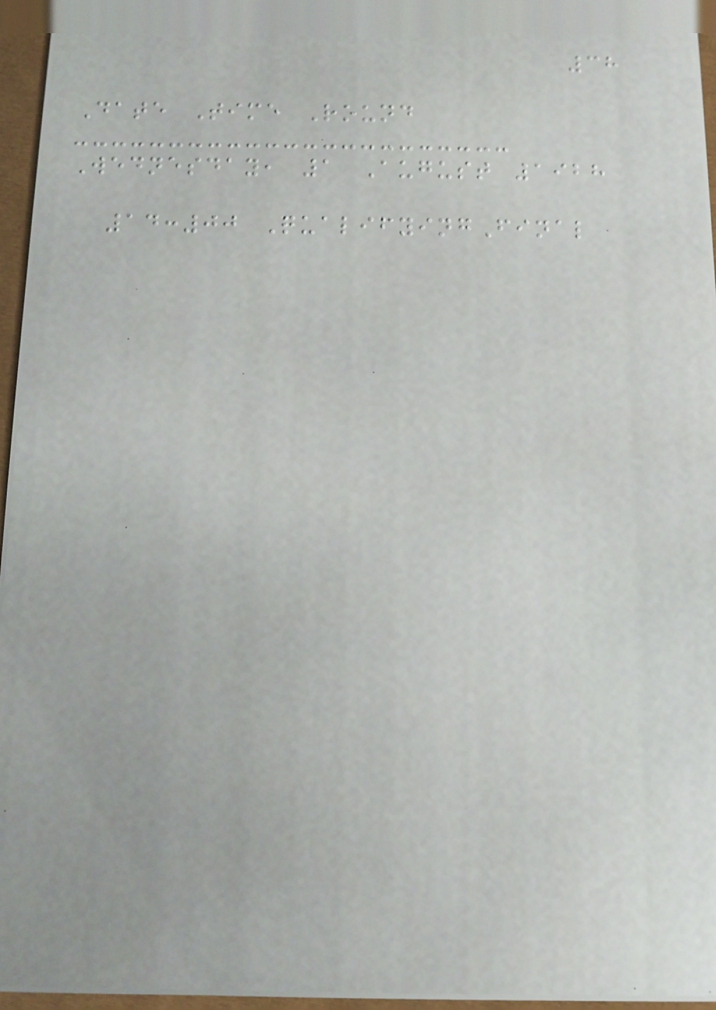38
Date Time Round
Wednesday, 1 August 1928
14:00 QualifyingFinal
